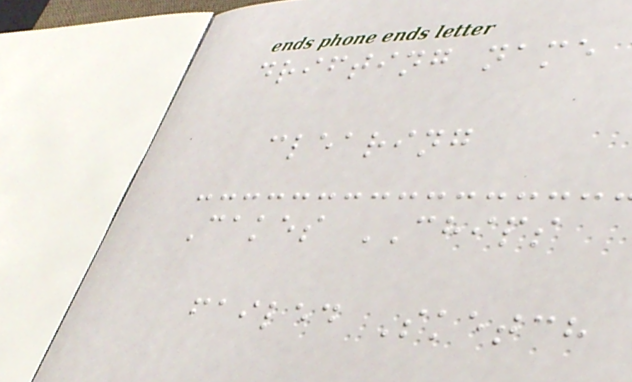drifting name
clearing
Cakes CHIPS
failed Sketch
